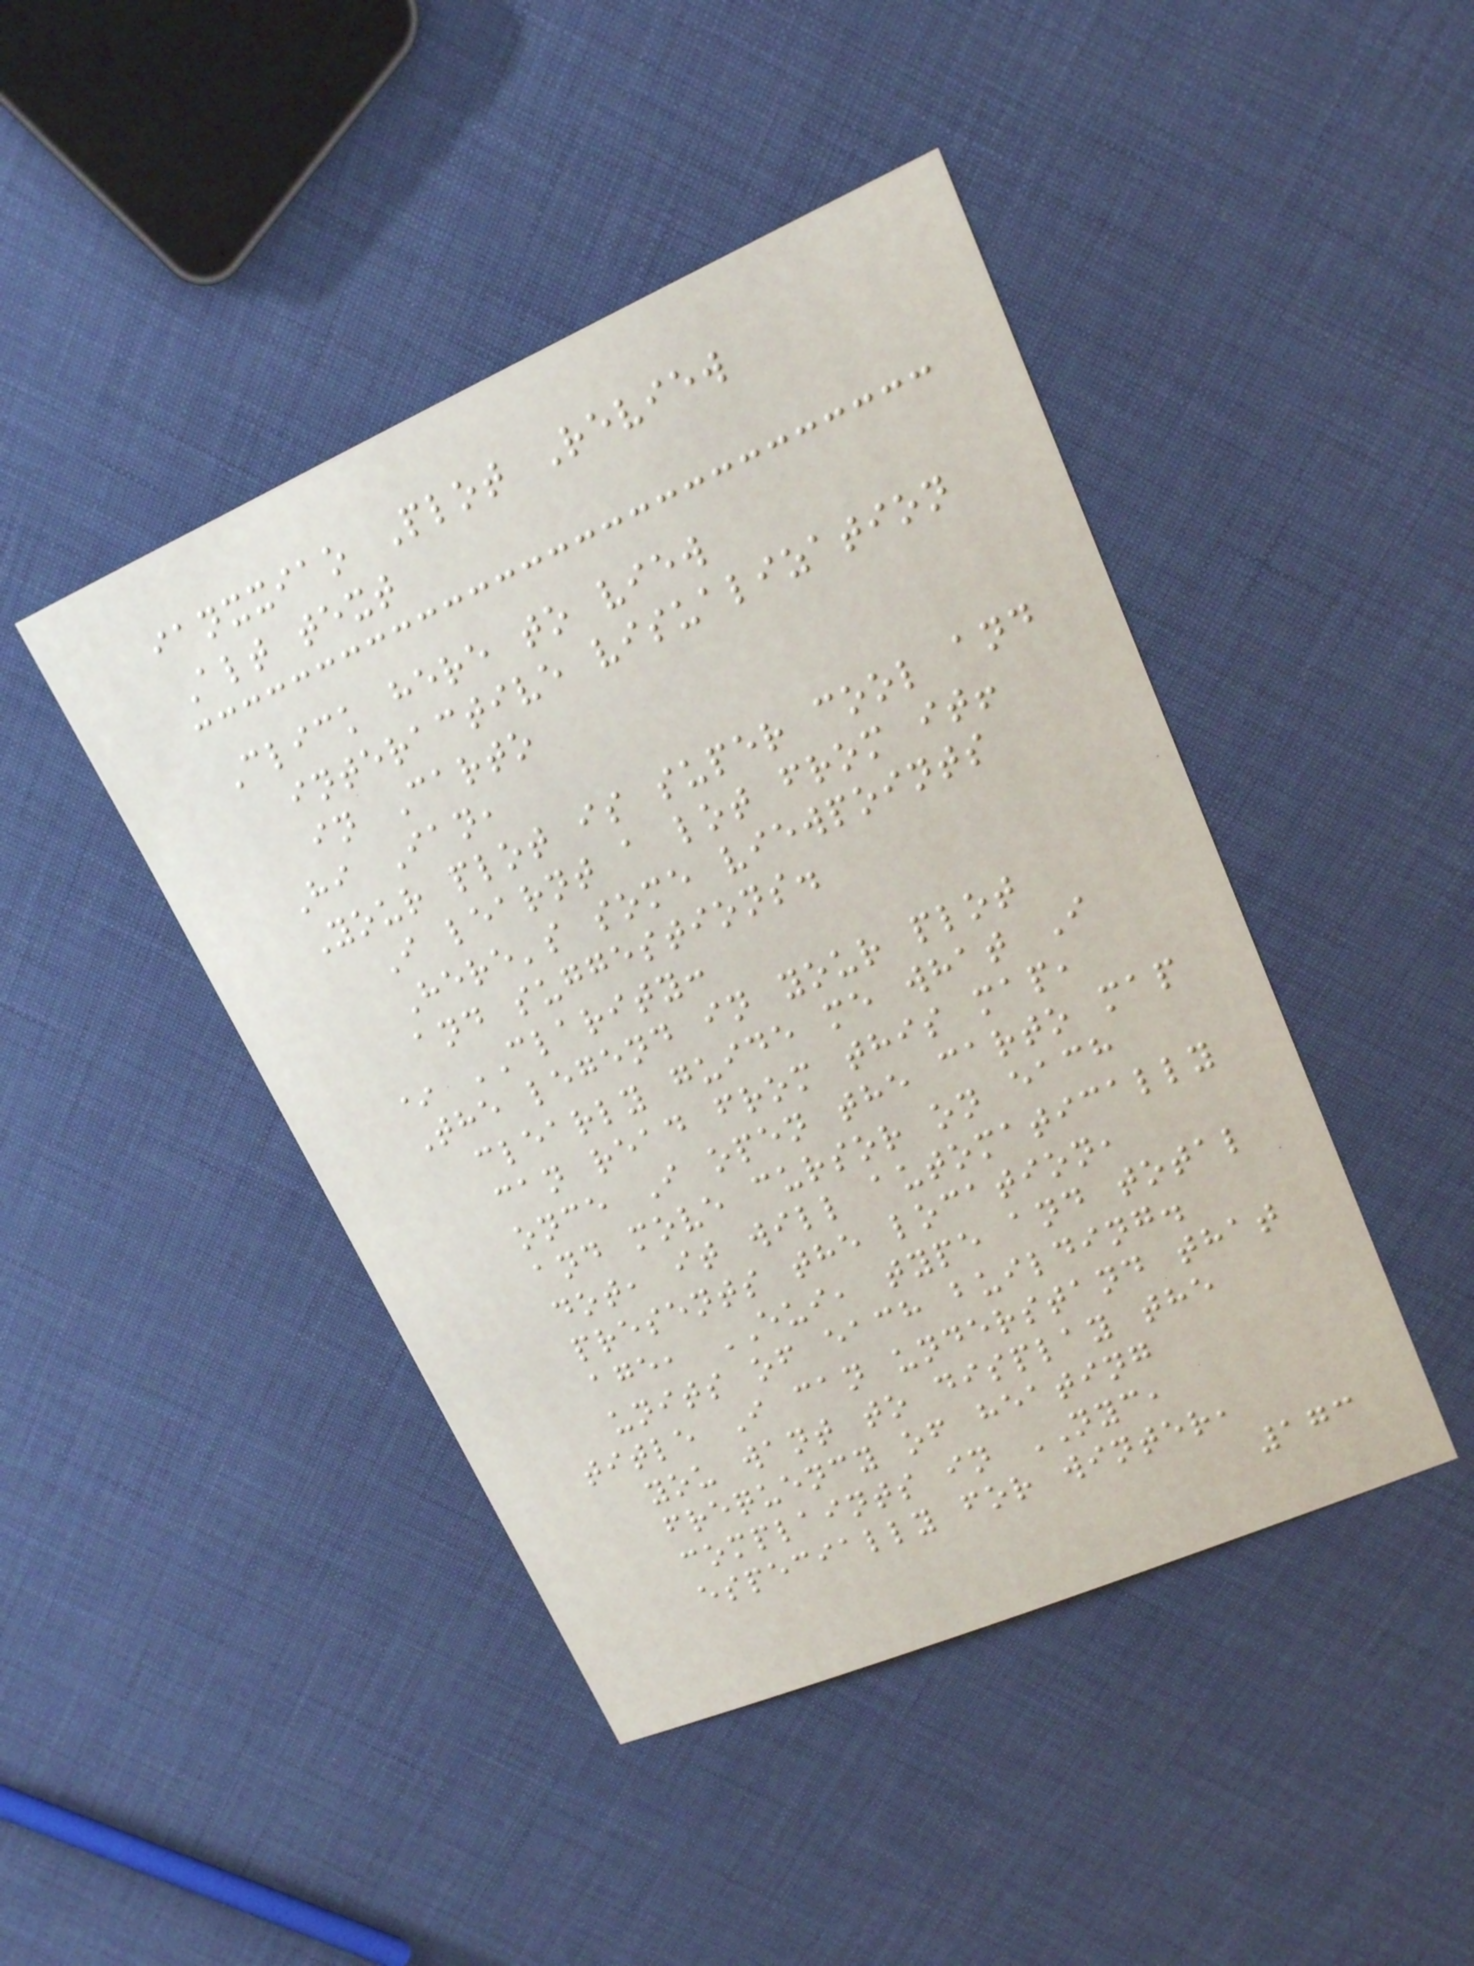ianxxiao Plot Review
Alt text
Click here to view
interactive visualization
in Carto
Hi Ian,
Your plot is super cool and
I learnt a lot from it!
Here's some viewpoints
and suggestions.
* CLARITY:
The legend in your plot
clearly guide me what I
can read from this map,
once I open the carto map
and move cursor on each
dot, it will automatically
presents the location,
age, EUI, type and total
units of each building.
title I can understand that
you want to display the
frequency of heating
complaints in NYC,
especially for winter,
173
